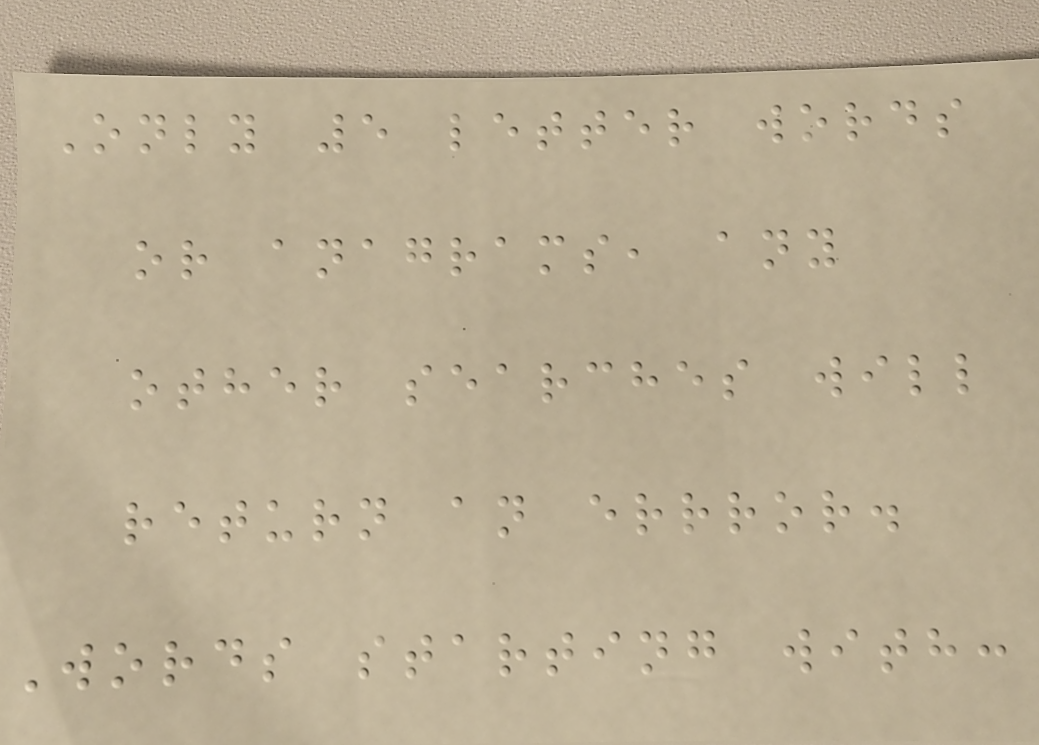Only 5 letter words
or anagrams, any
other searches will
return an errror.
Words starting with:
